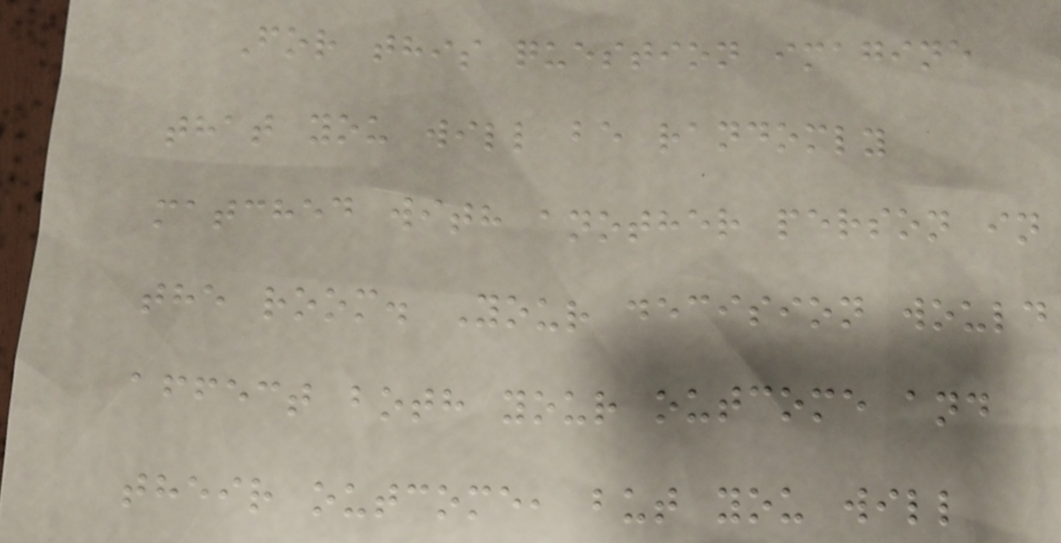For this question imagine
that you will be randomly
matched with another person in
the room. Your decision would
affect both your outcome and
their outcome, but you will
